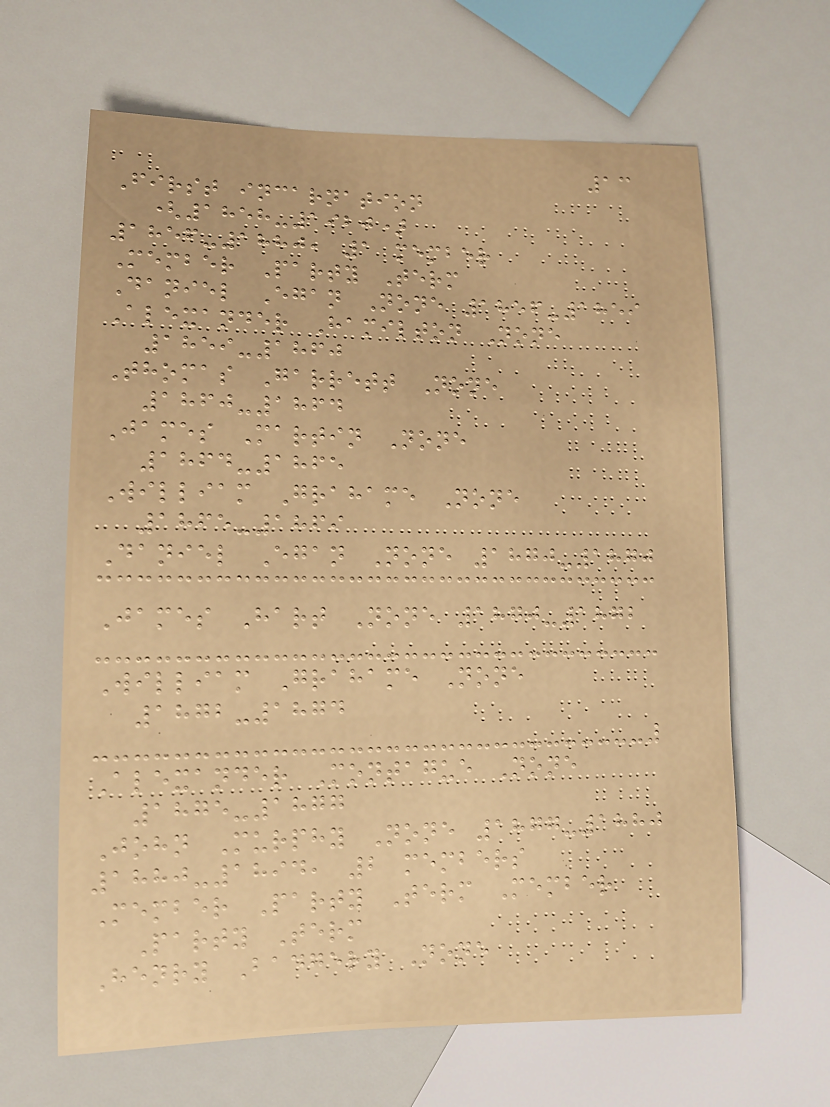13
First incarnation
(1858-1920)
1856-1880, 1 member
Member Party Term
Daniel Egan None 1856-1859
Alexander Hamilton None
1859-1860
Thomas Garrett None
1860-1864
James Martin None
1864-1865
William Grahame None
1865-1869
Daniel Egan None 1870-1870
James Hart None 1870-1872
William Grahame None
1872-1874
Alexander Montague None
1875-1877
John Murphy None 1877-1880
1880-1894, 2 members
Member Party Term Member
Party Term
Henry Badgery None
